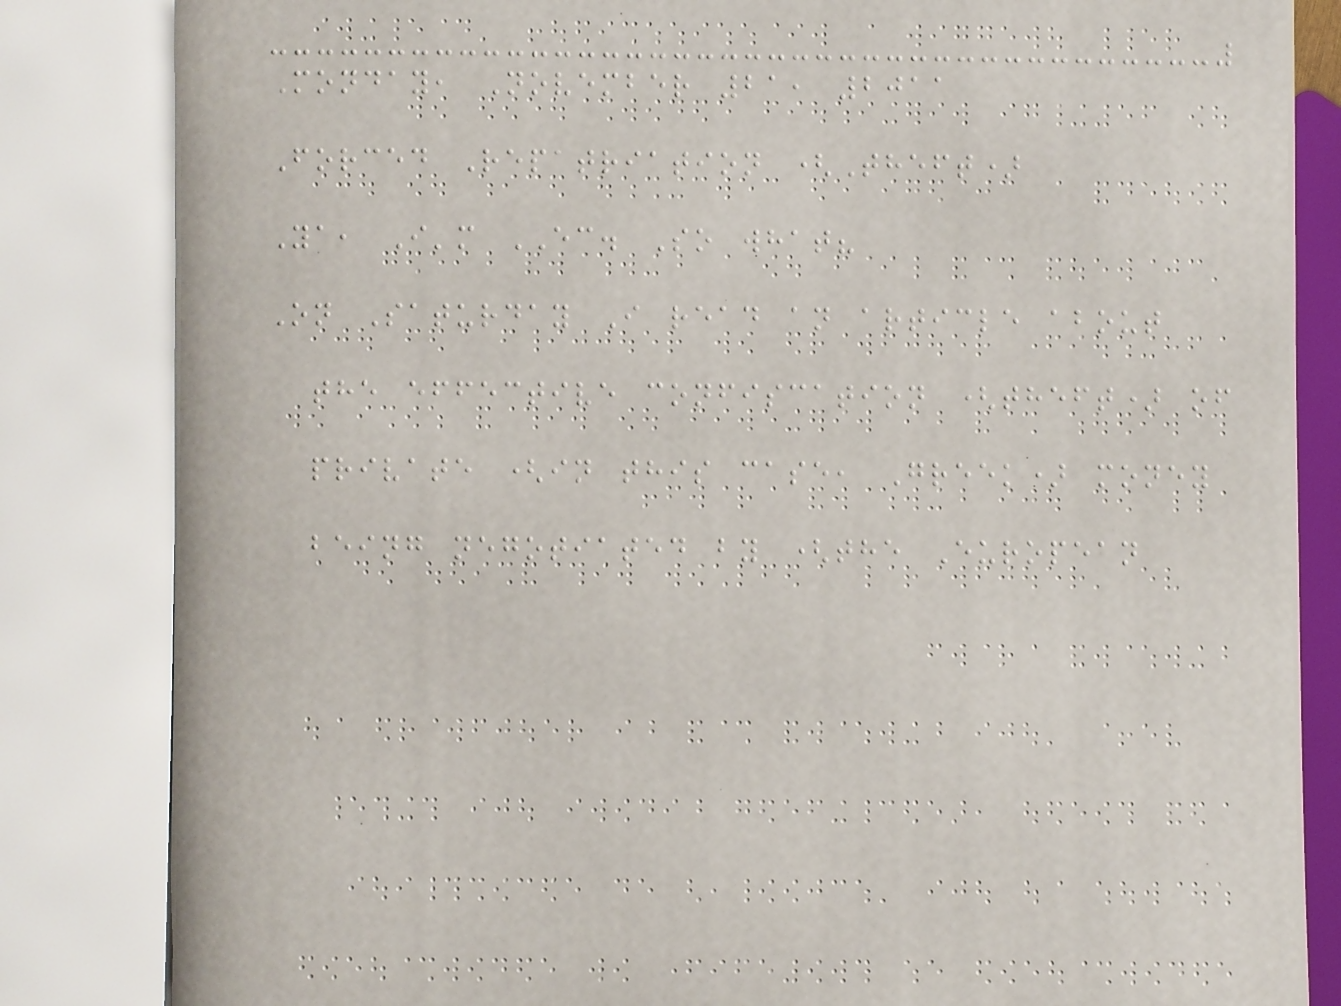Monday, November 21, 2011
Forced Repatriation (Theft)
Ya, I'm EC. So what?
On Saturday I read an article about
the effective confiscation (theft) of
private (in this case, Greek) money
being negotiated by (the European
